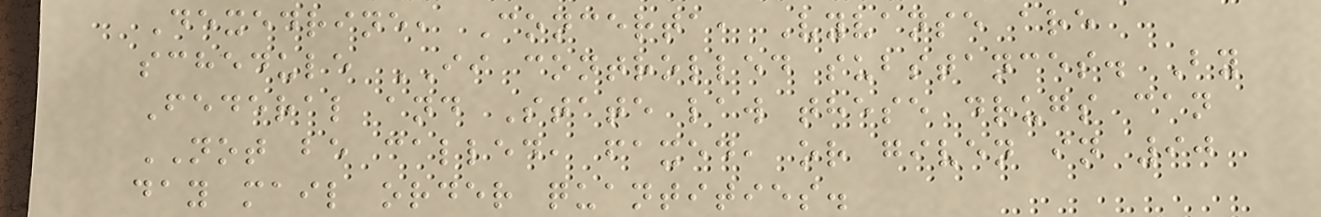Dexedrine, Concerta, Vyvanse are
schedule II controlled substances. By
Federal and State law these drugs can
NOT be called, faxed, or given in 90
day mail order quantities.
